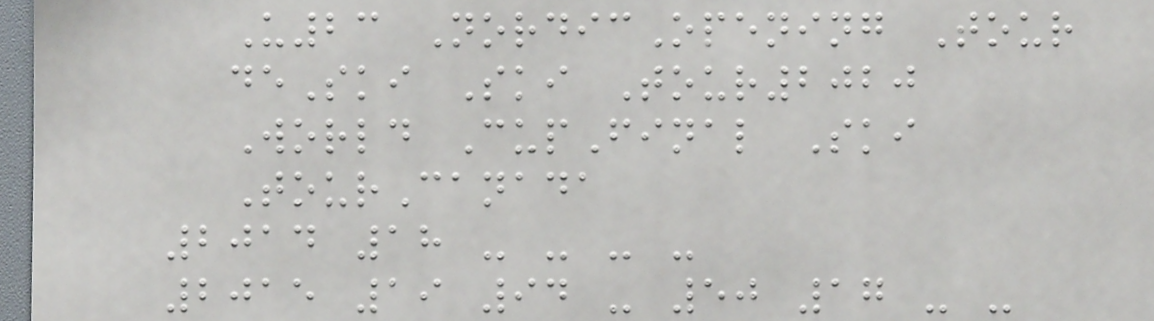U23 NordicOpening Tour
deSki Ski Tour2020
World CupFinal Ski
TourCanada
2014 18 - - - -
2015 19 94 - 50 17 - -
